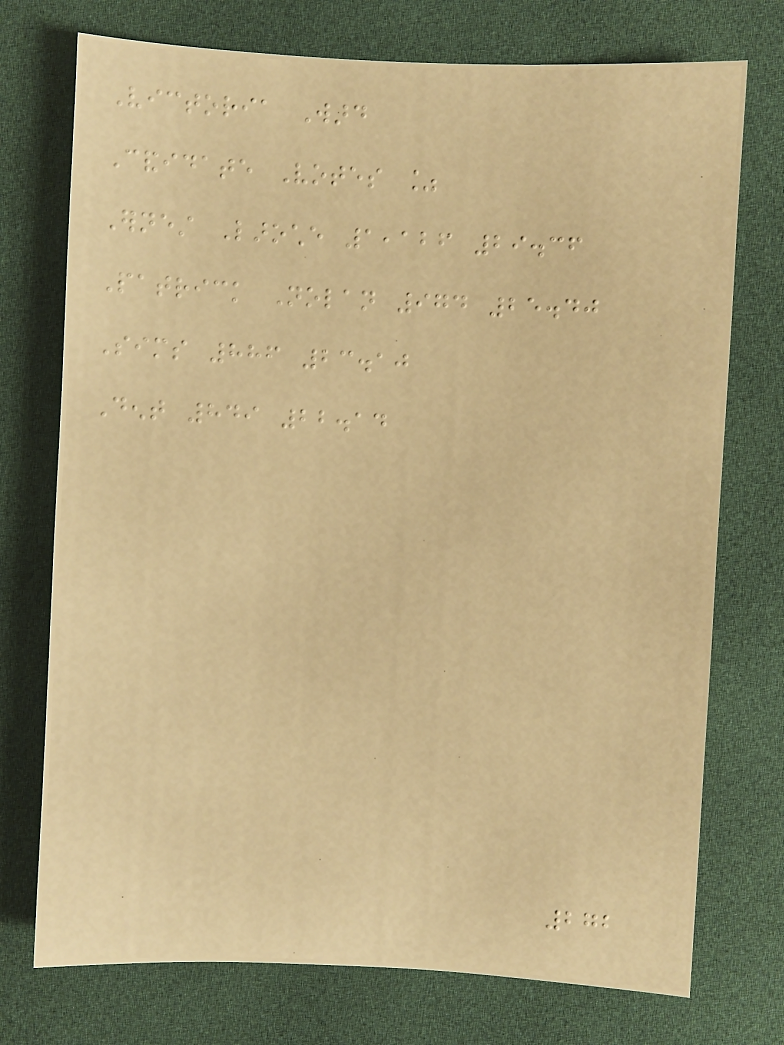Victoria Ward
Candidate Votes %
Ernest Laroche 1,126 29.36
Patrick Nolan 974 25.40
Sims 886 23.10
Dent 849 22.14
272
